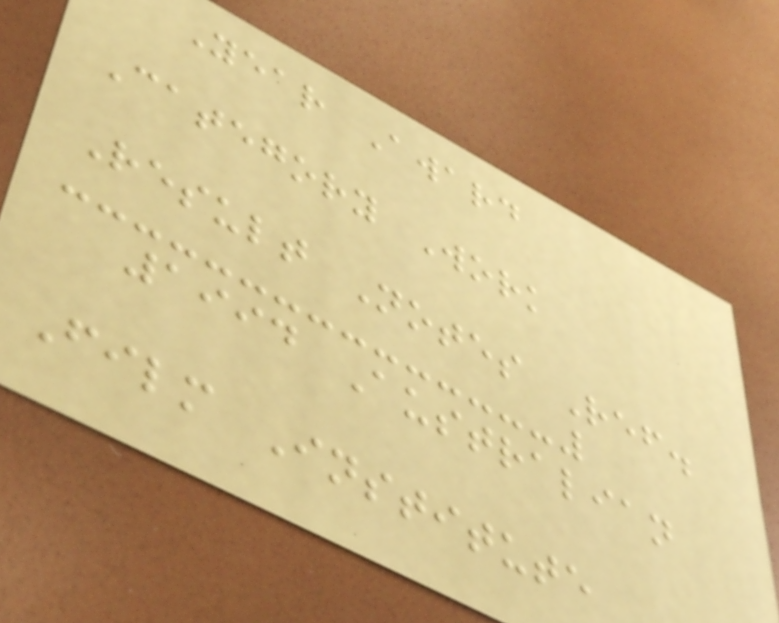Year Award
Category Work
Result Notes Ref.
1994 Australian
Film Institute
